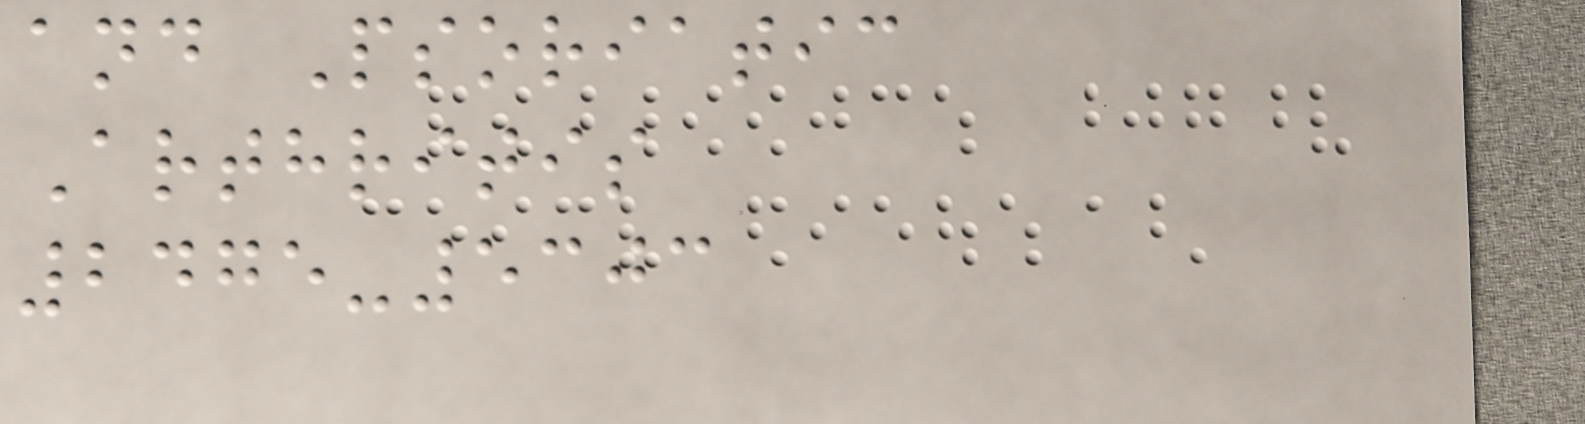and Psoriatic
Arthritis
2475-5303
